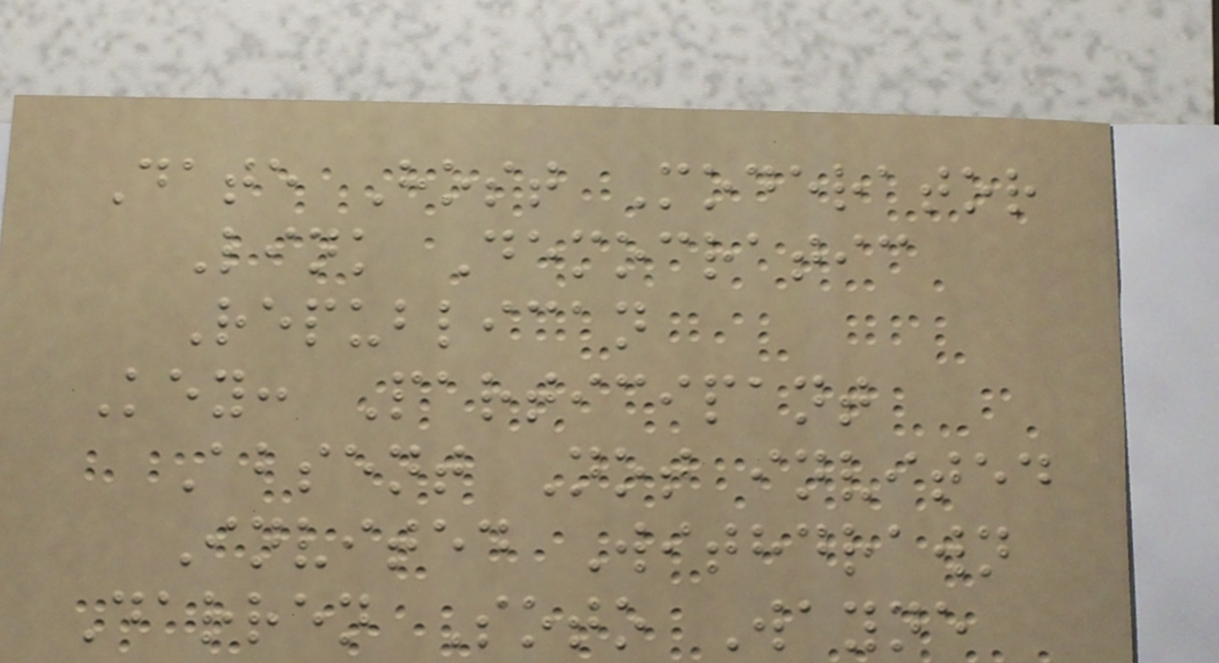Date Host Moderator
Link Democratic
Republican
Key: Participant
Absent Not invited
Invited Withdrawn
Darren Soto Wayne
